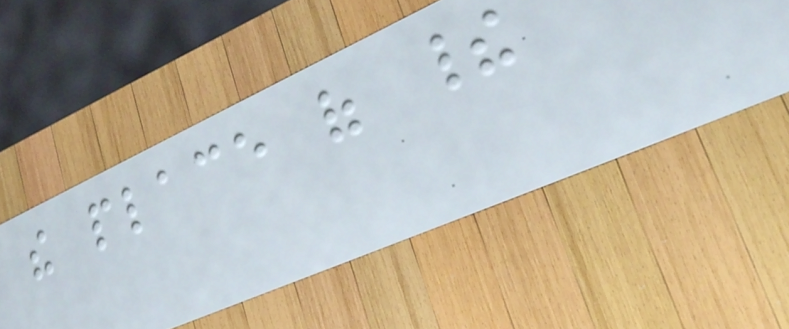the place of their
